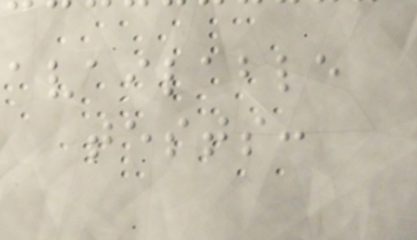available
tests:
